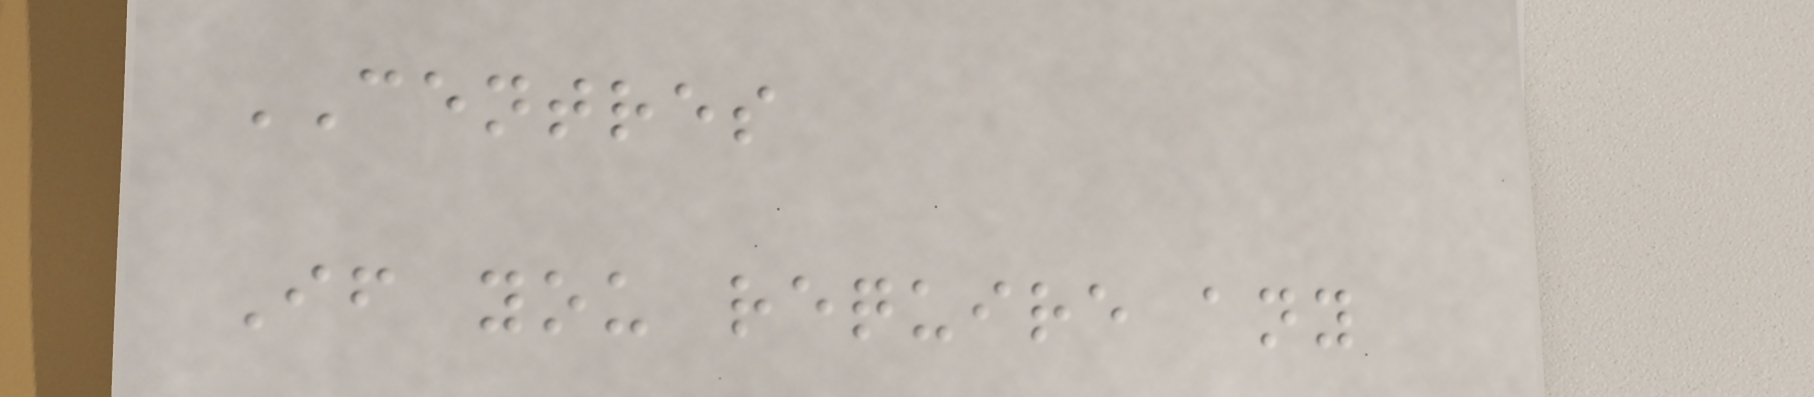CENTRES
If you require any
